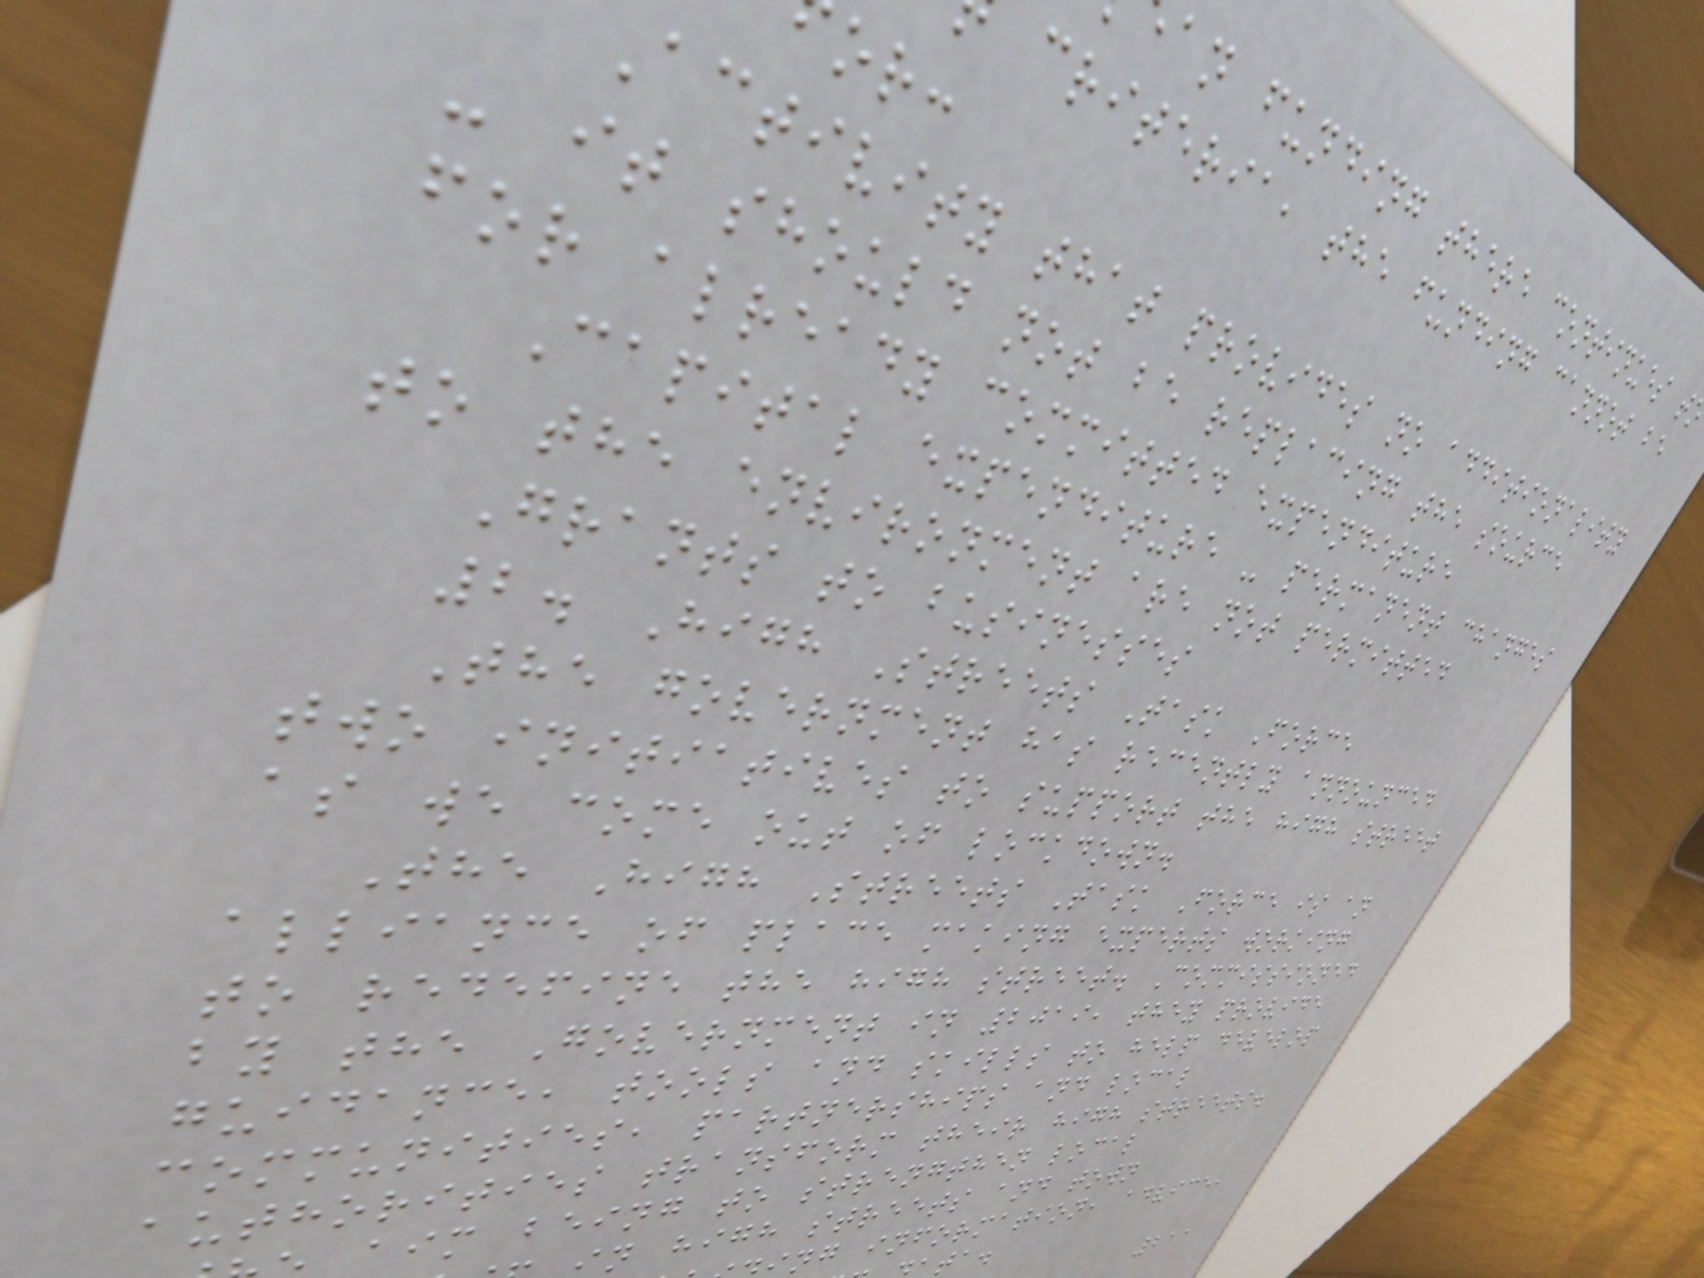an funding there continues t
criteria, the funding cannot be
Activity that provides no additionality
- it should not be replacing the source
for already committed expenditure
Capital expenditure - permanent changes
to the environment are not permitted
Grants to businesses
2. High Streets Task Force
The government has recently announced
two initiatives to support the high street
as we come out of lockdown.
The High Streets Task Force is an
alliance of place making experts working
to redefine the high street. Commissioned
by the Government in 2019, they provide
guidance, tools and skills to help develop
communities, partnerships and local
authorities transform their high streets.
aim being to strengthen local
n high streets and town
ng information, advice,
211
